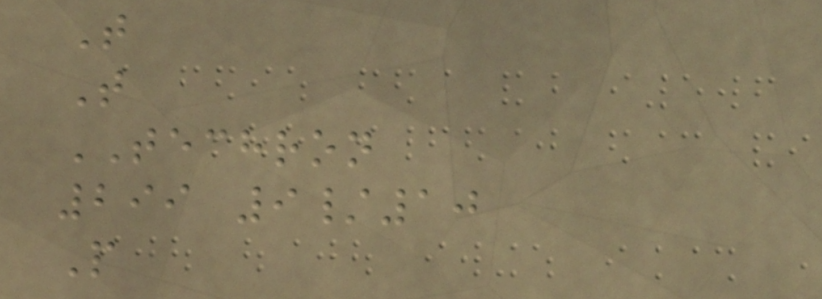T
T
TECHRON
299 9/10
P
